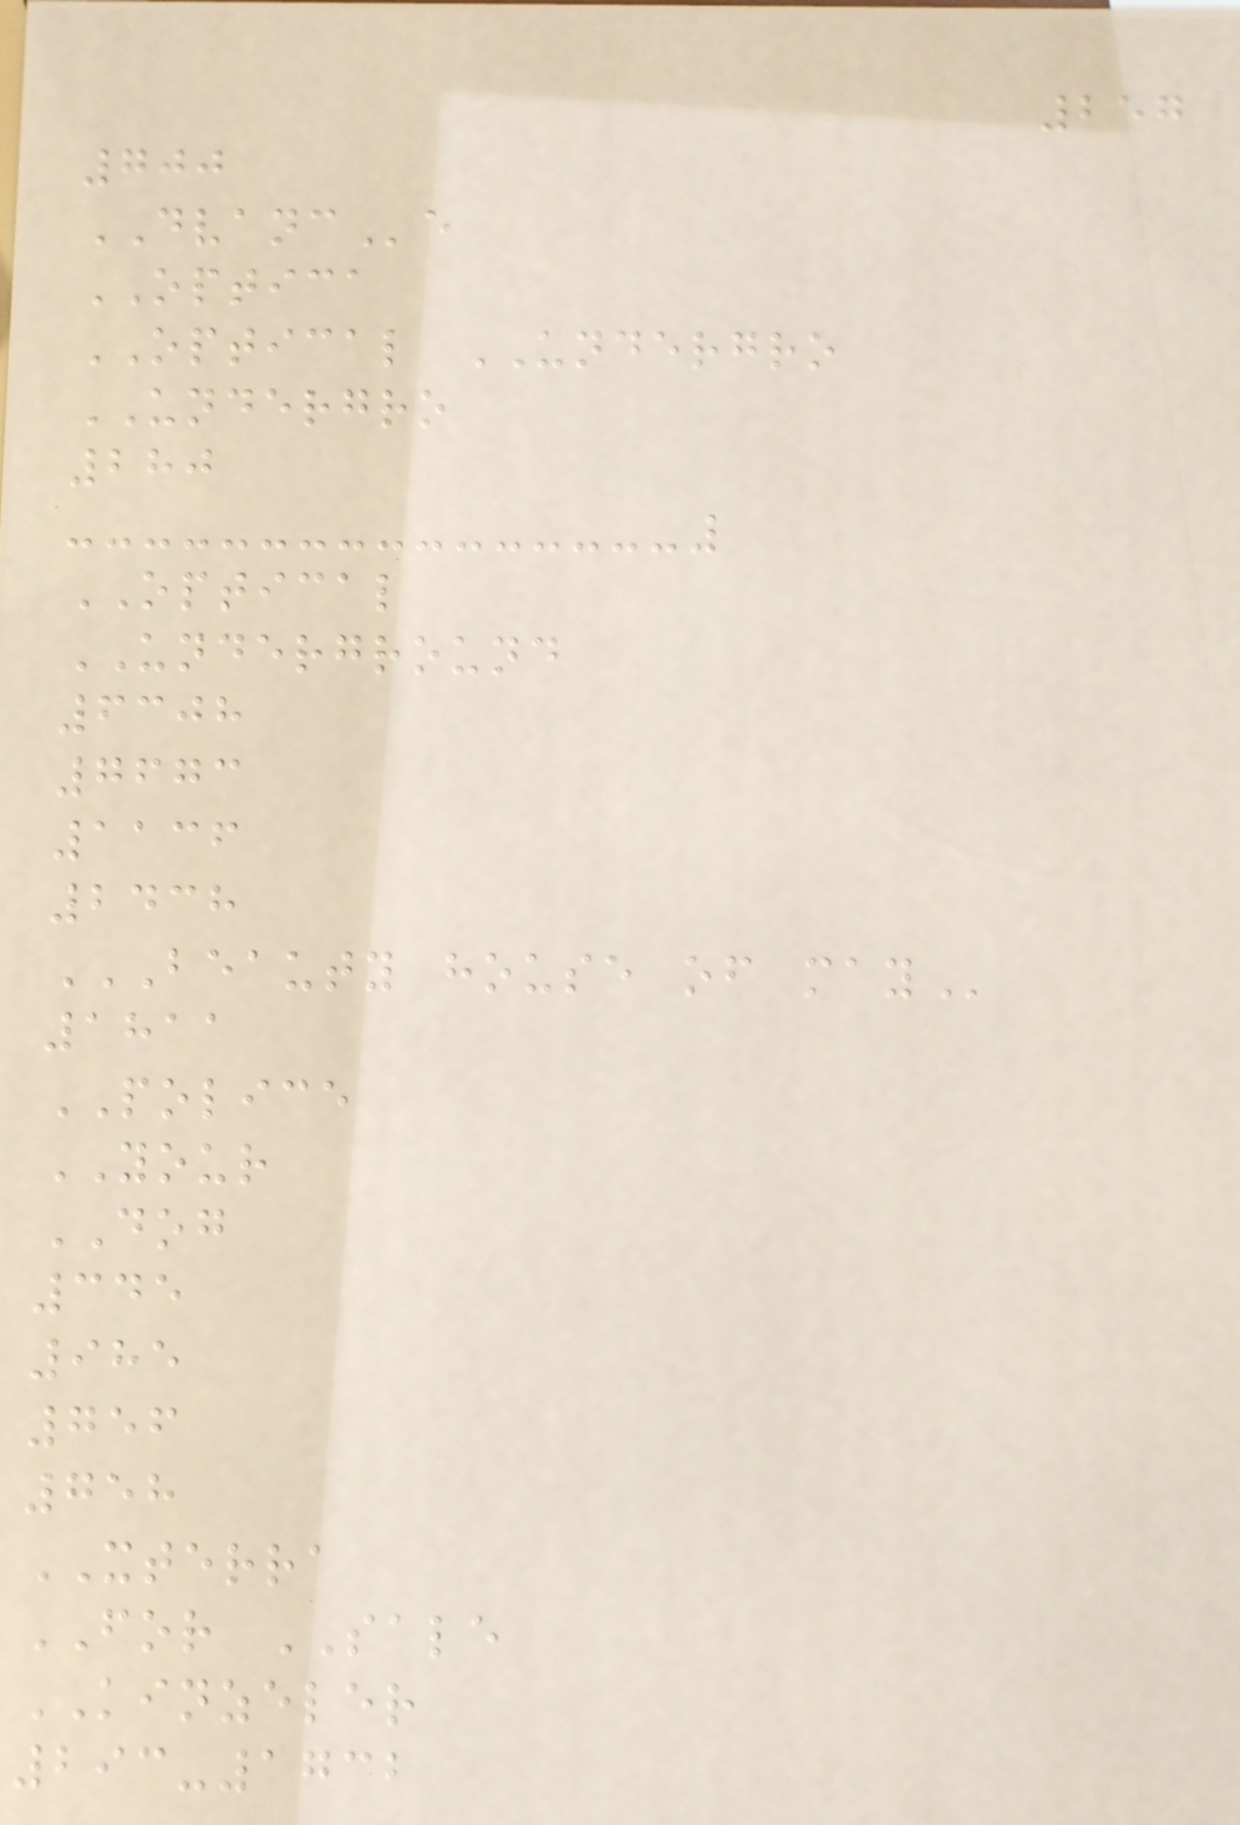257
700
DVANCe
OPTICA
OPTICAL UNDERGRO
UNDERGRO
280
OPTICAL
UNDERGROUND
6308
7673
1136
2438
BEAUTY HOUSE OF MAY
1811
POLICE
YOUR
DOG
345
985
756
758
XTERRA
FOR SALE
KINZELER
293-1732
